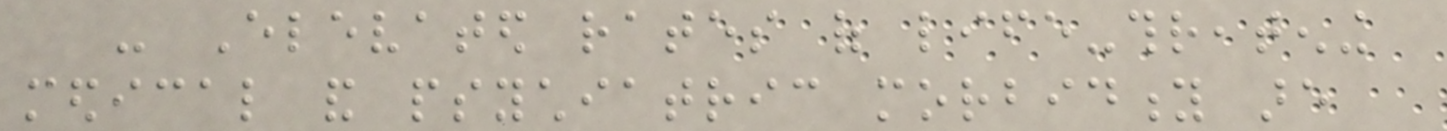- Elevated rates of life-threatening
medical and psychiatric morbidity are
